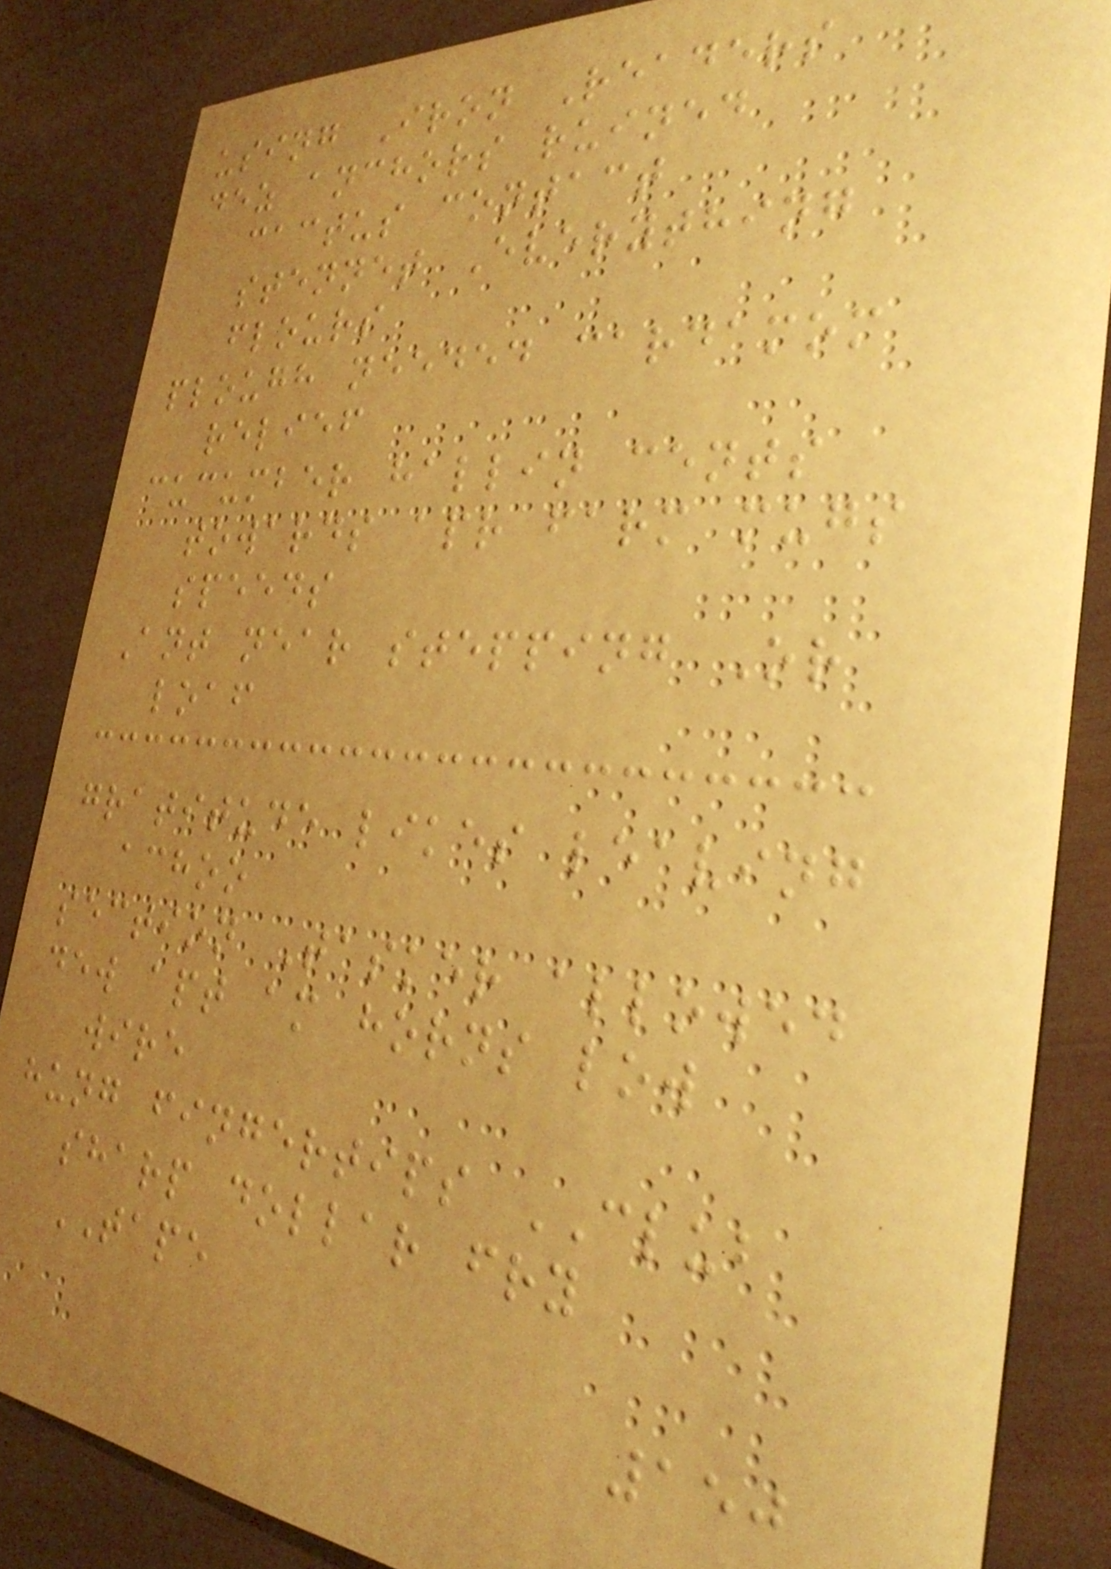using Iron Readers
dez anchors ruined
cactus contact
stennet Everything
flours
plough needed cardamom
relief
cucumber hallin cents
towards apr farm mugs
speeds
Ant near stepping Or
loaf
gratitude likes leaving
achoo
section Tasker allowed
dew apt am horns low
wire
hung fingertips CLUB
sharp dollar fry
TAPE
150
